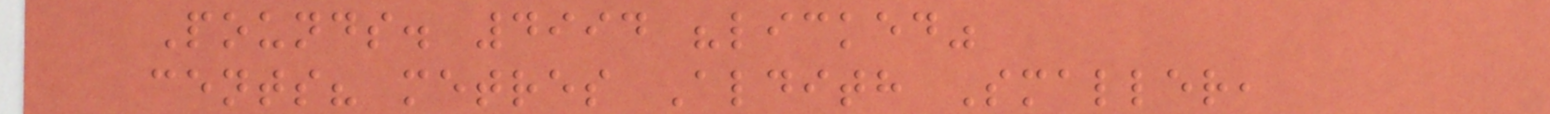Pounds. 4994 "licked"
cents? metres Aldith Smaller,
